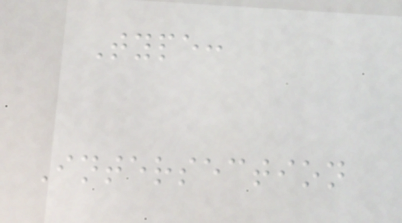Type:
Intersection
